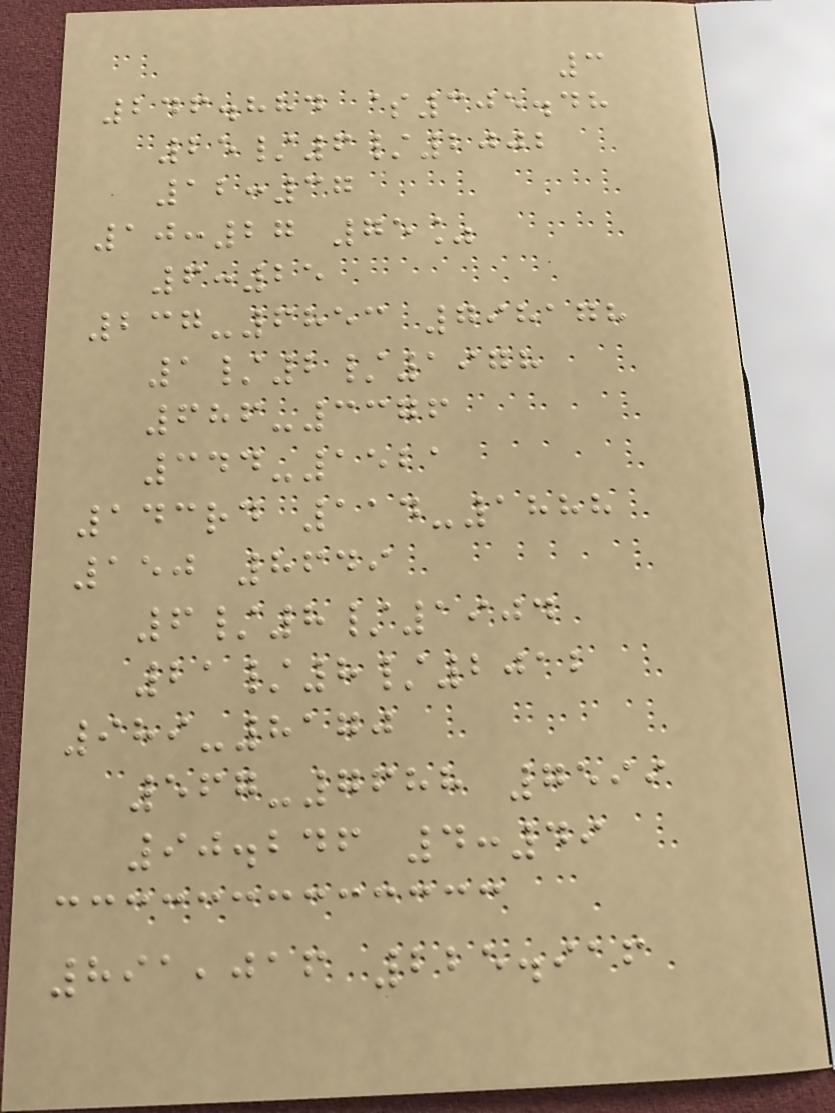3
246.884 $305.48
25/6/2002
12:37
10:27 75%
6:25
237-6853 798178
1/2/1978
686-3376
344-1521
143rd 114-1888
150 8649
6/8/1904
21/8/2012
989-8170
567-7688 7599
90.246 4:49
891,016 225.916
